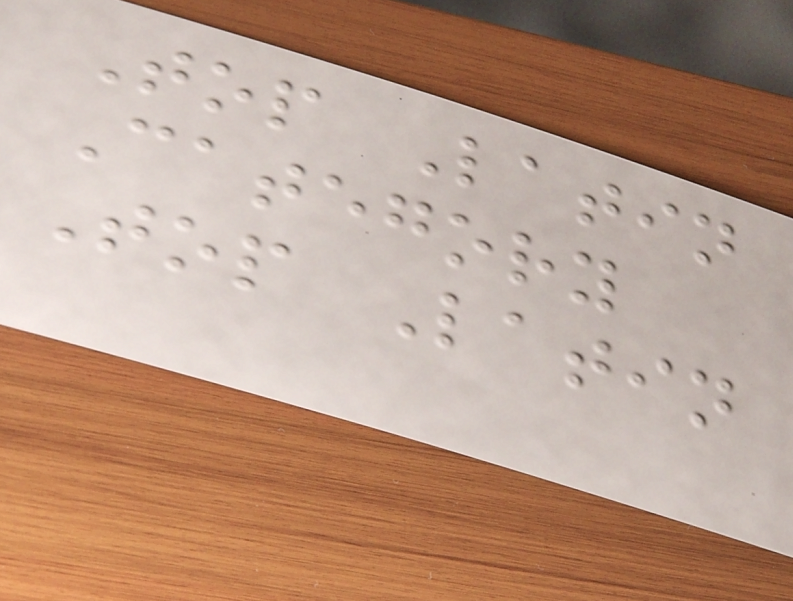Top Latin
Category
Top Latin
